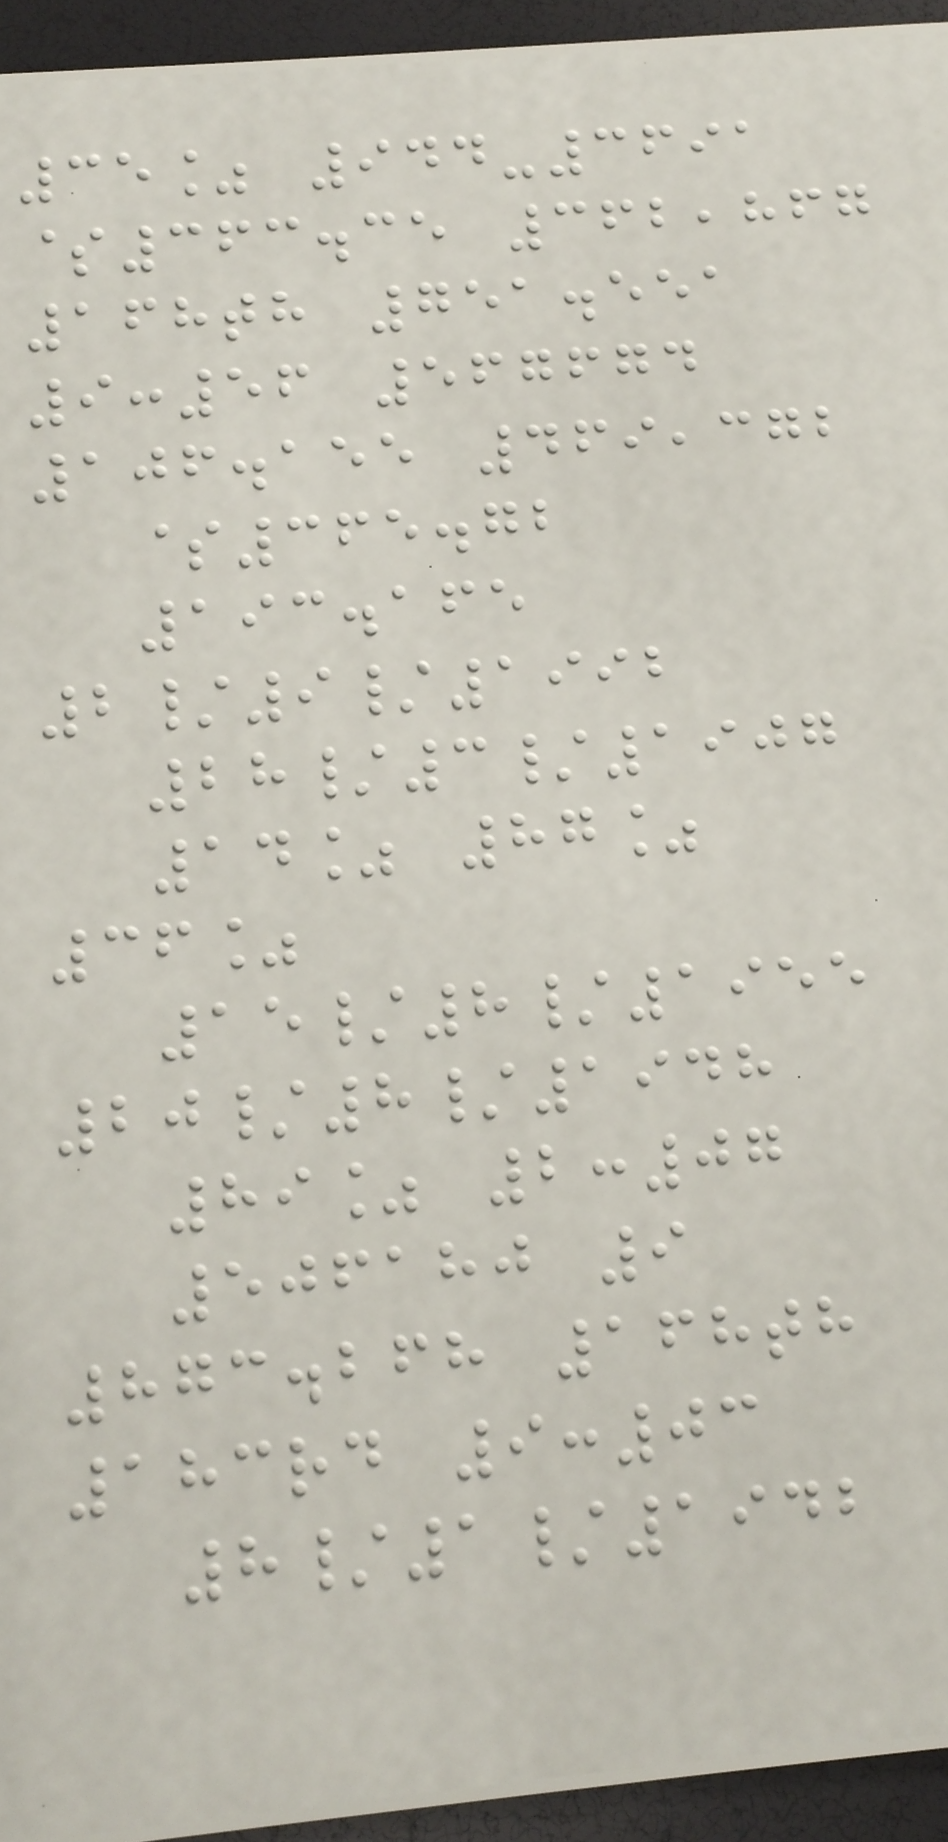35% 944-3691
$363.35 362,867
168th 751.551
9:56 567674
106.155 469,372
$365.72
193.165
2/9/1992
28/3/1907
14% 87%
36%
15/8/1955
20/8/1948
89% 2:07
506180 9
873.268 168th
183rd 9:03
8/1/1942
